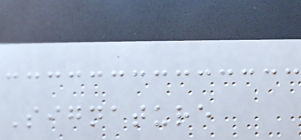Signature
